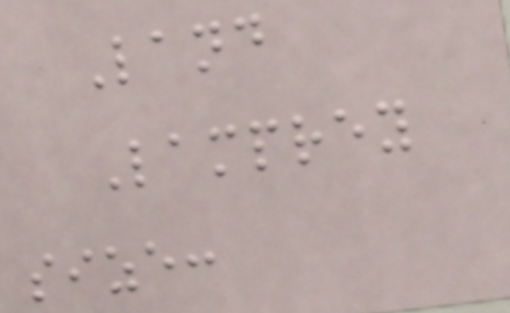Land
Lamprey
size:
